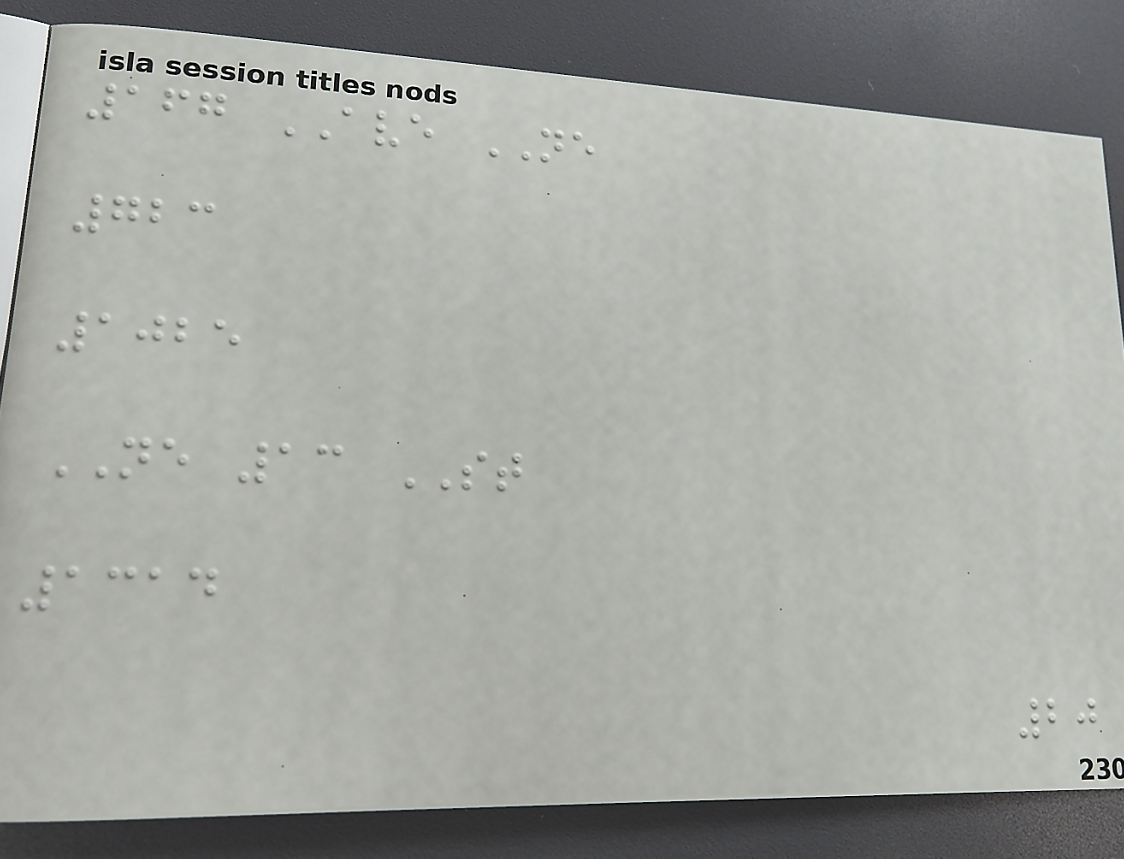167 AVE NE
723
1025
NE 13 ST
1314
20
